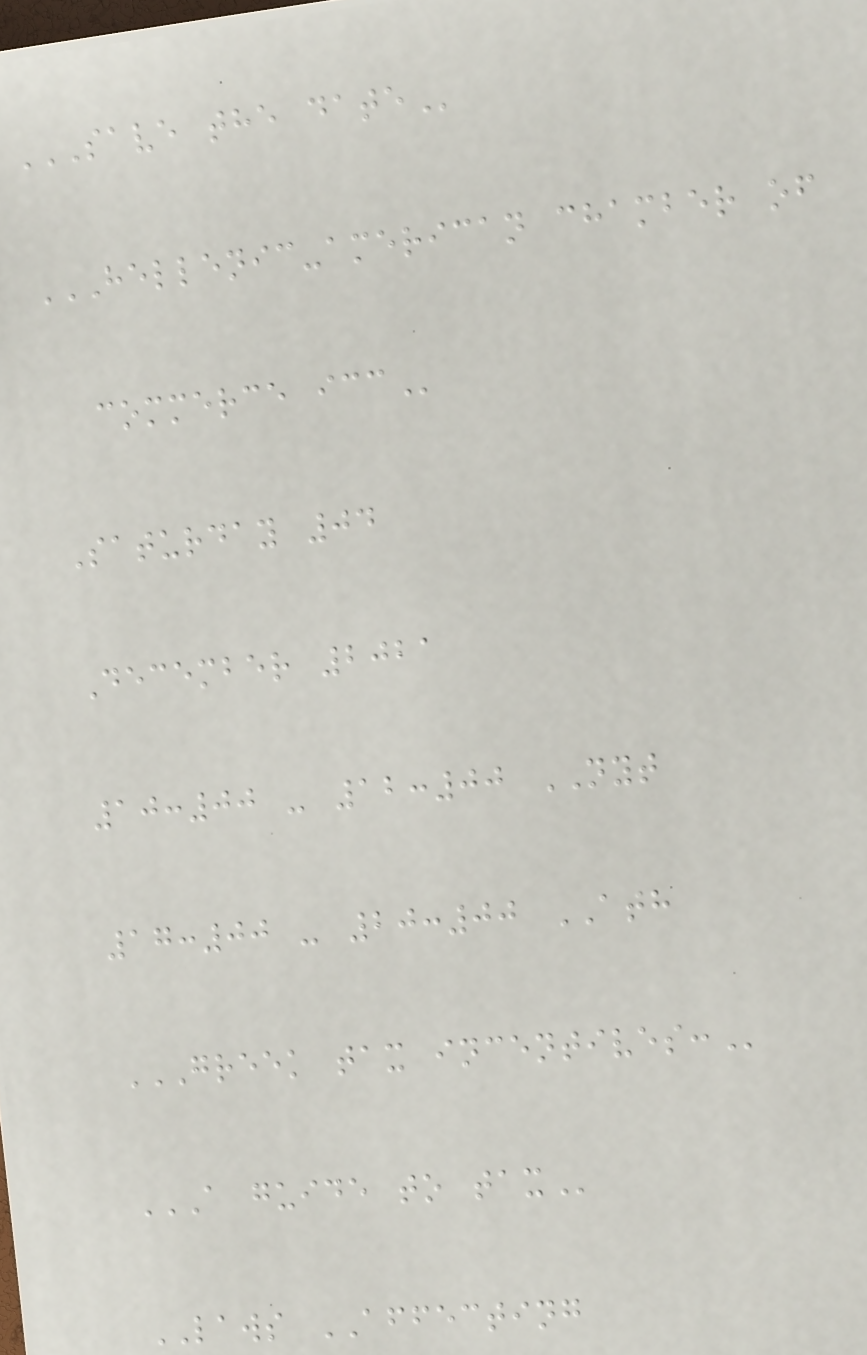SAVE THE DATE
HELLENIC-AMERICAN CHAMBER OF
COMMERCE ICC
Saturday 04
December 2021
10:00 - 12:00 NYT
17:00 - 20:00 ATH
GREEK TAX INCENTIVES:
A GUIDE TO TAX
LAWS AFFECTING
